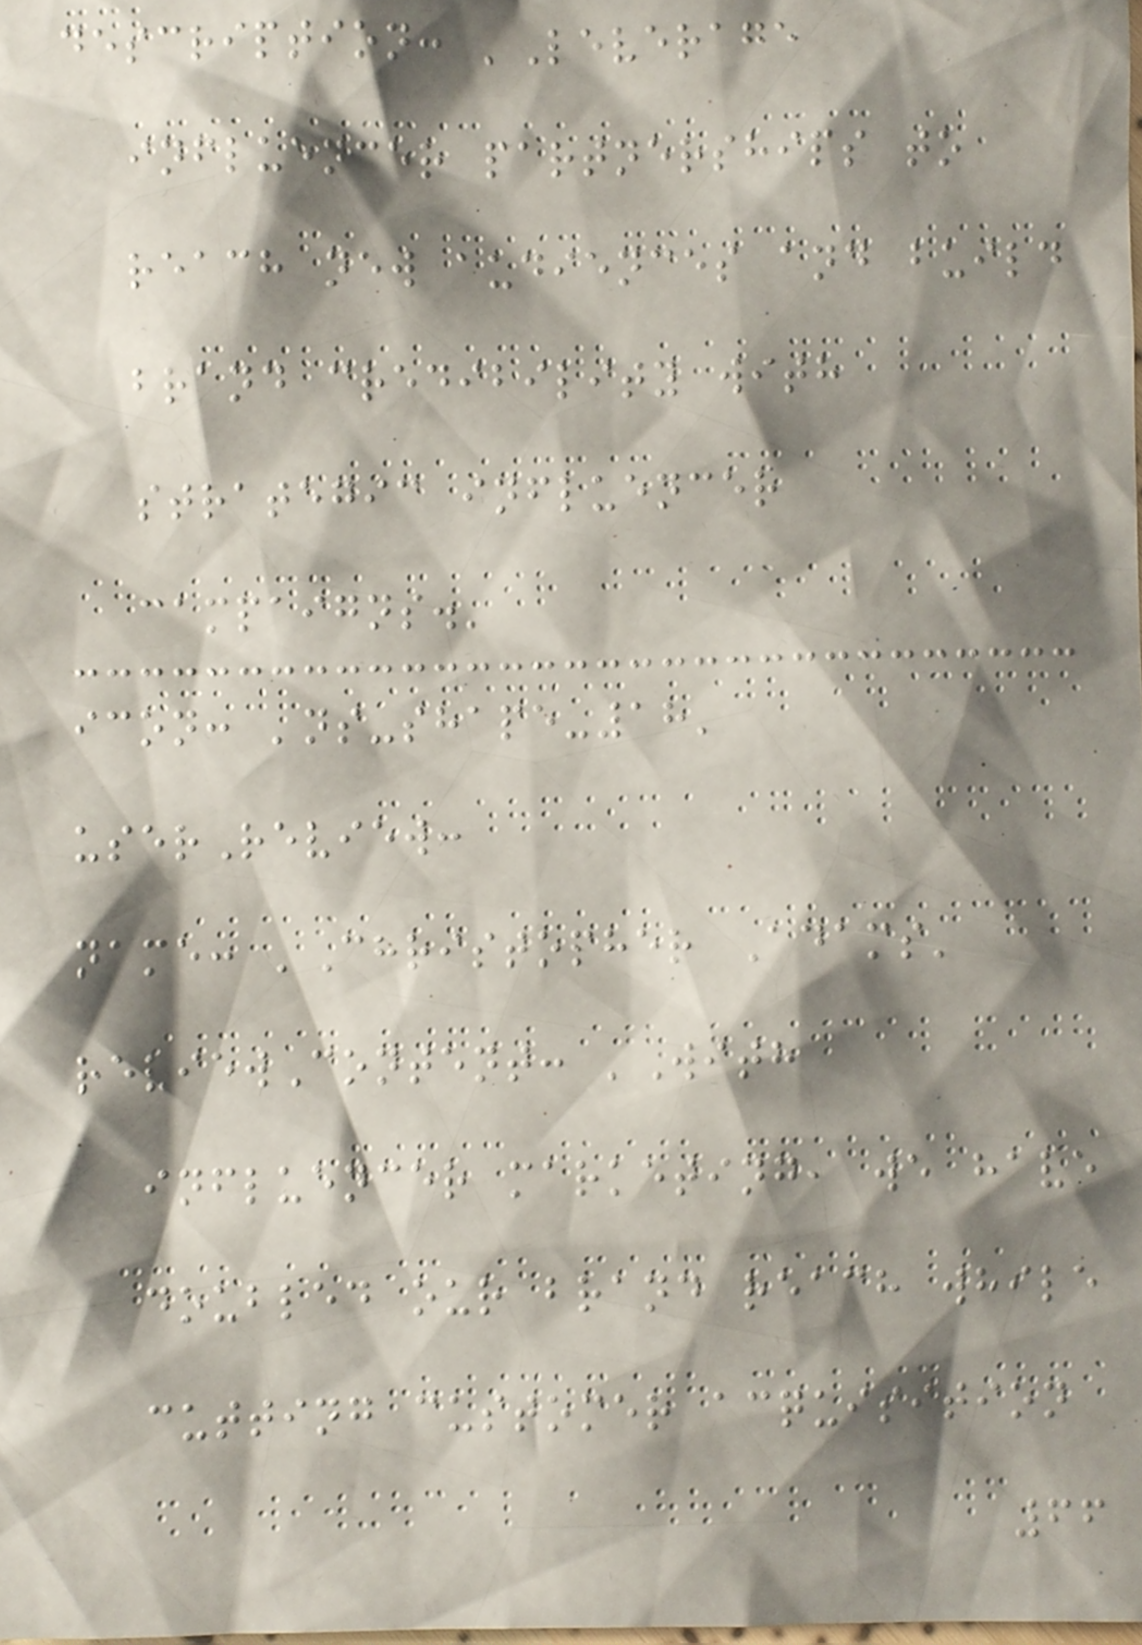description: 'Leverage
influencer partnerships to
reach new audiences and build
brand credibility with
strategic influencer
campaigns.'
icon: 'ns-shape-18'
userReview:
name: 'Christopher Adams'
reviewContent: 'With
influencer marketing, we have
doubled our brand reach while
cutting customer acquisition
66
